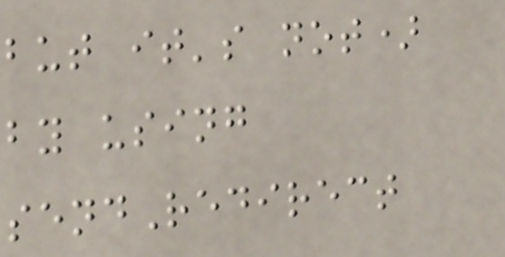but it's not)
by using
sendRedirect
